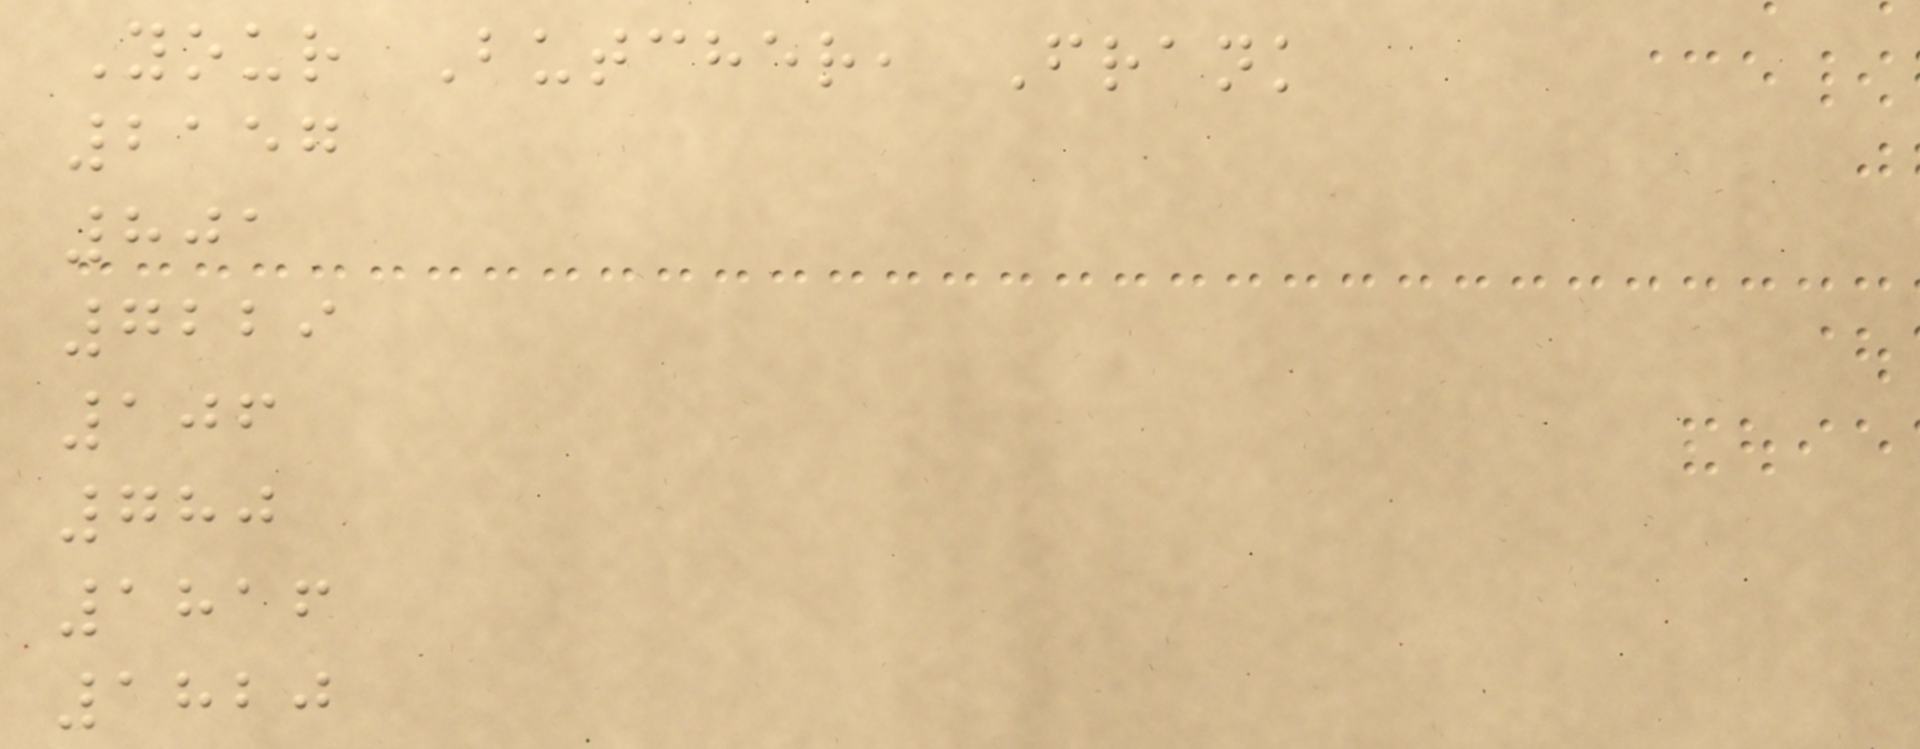Your Butcher, Frank
2157
801
7229
106
780
1816
1820
